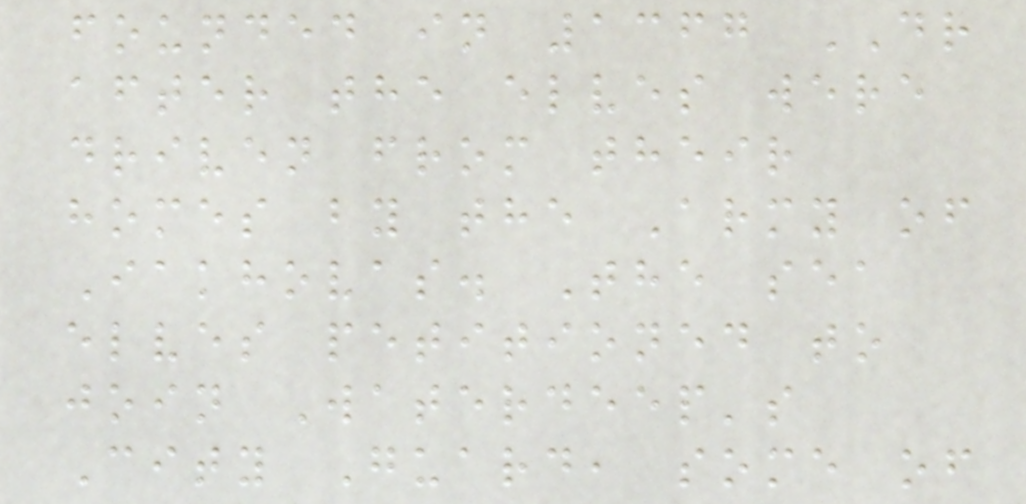founded in 1367 DR
after the elves were
driven from their
homes by the Army of
Iakhovas. The sea
elves petitioned to
join Waterdeep's
City Guard, some of
